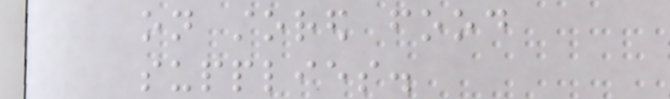on stored food
supplies.
